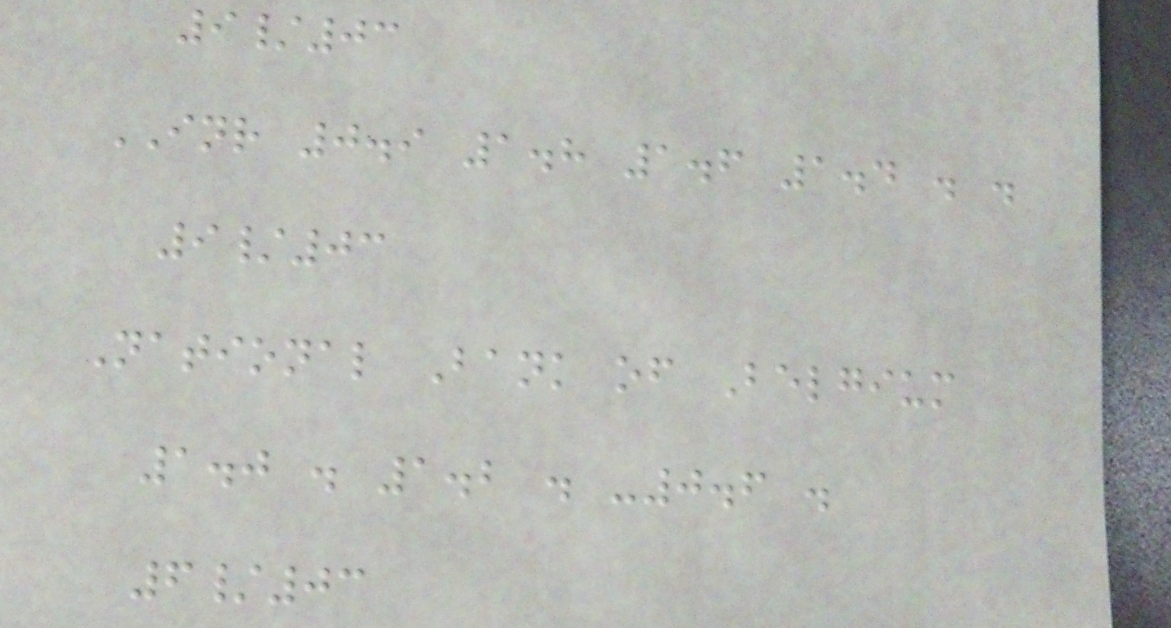9/03
INR 0.9 1.8 1.6 1.4 . .
9/03
National Bank of Belgium
1.0 . 1.2 . -0.6 .
6/03
